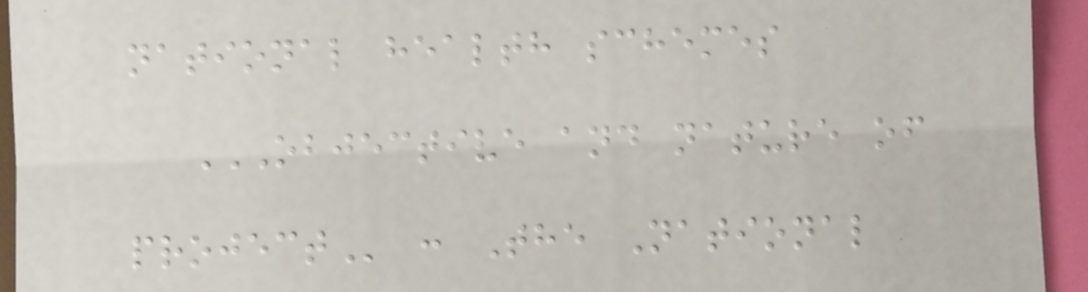national health schemes
OBJECTIVE AND NATURE OF
PROJECT : The National
